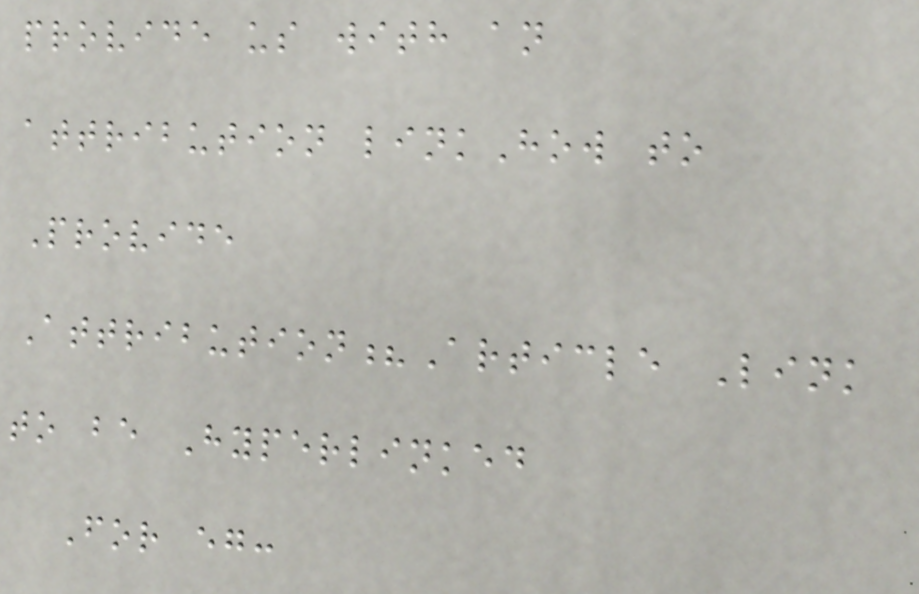provide us with an
attribution linkHow to
Provide
Attribution?Article Link
to be Hyperlinked
For eg:
